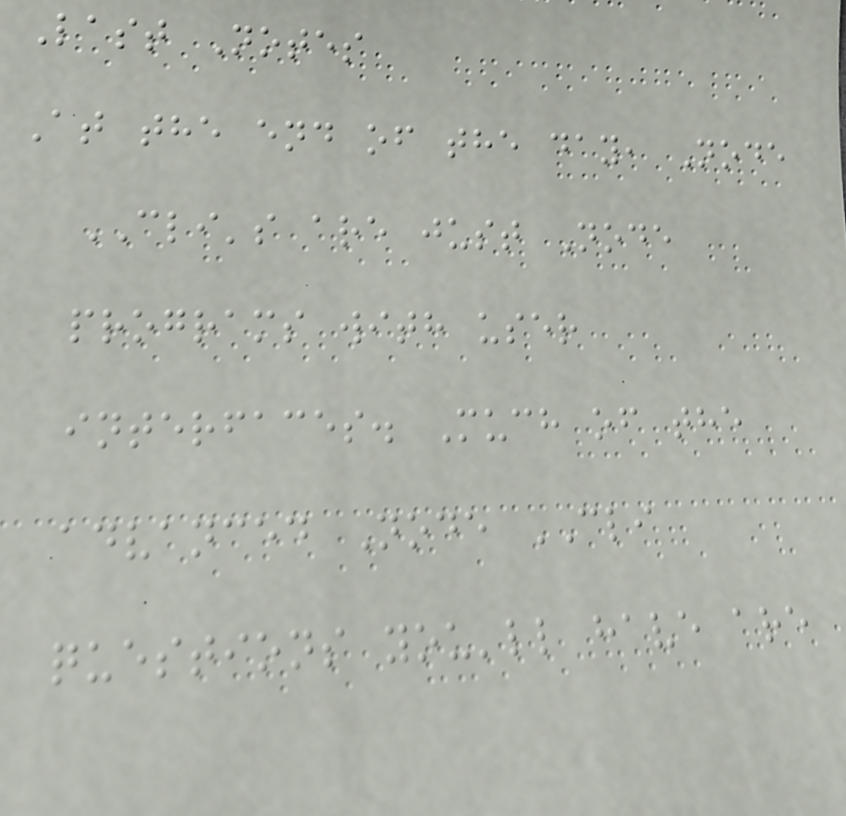Last Notes
At the end of the day, Node
CLI's are just Node
programs with user
interfaces. Much of the
advanced Node CLI
questions you'll have are
